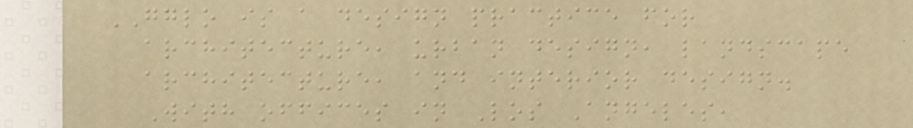GGLO is a design practice for
architecture, urban design, landscape
architecture, and interior design.
With offices in Los Angeles,
